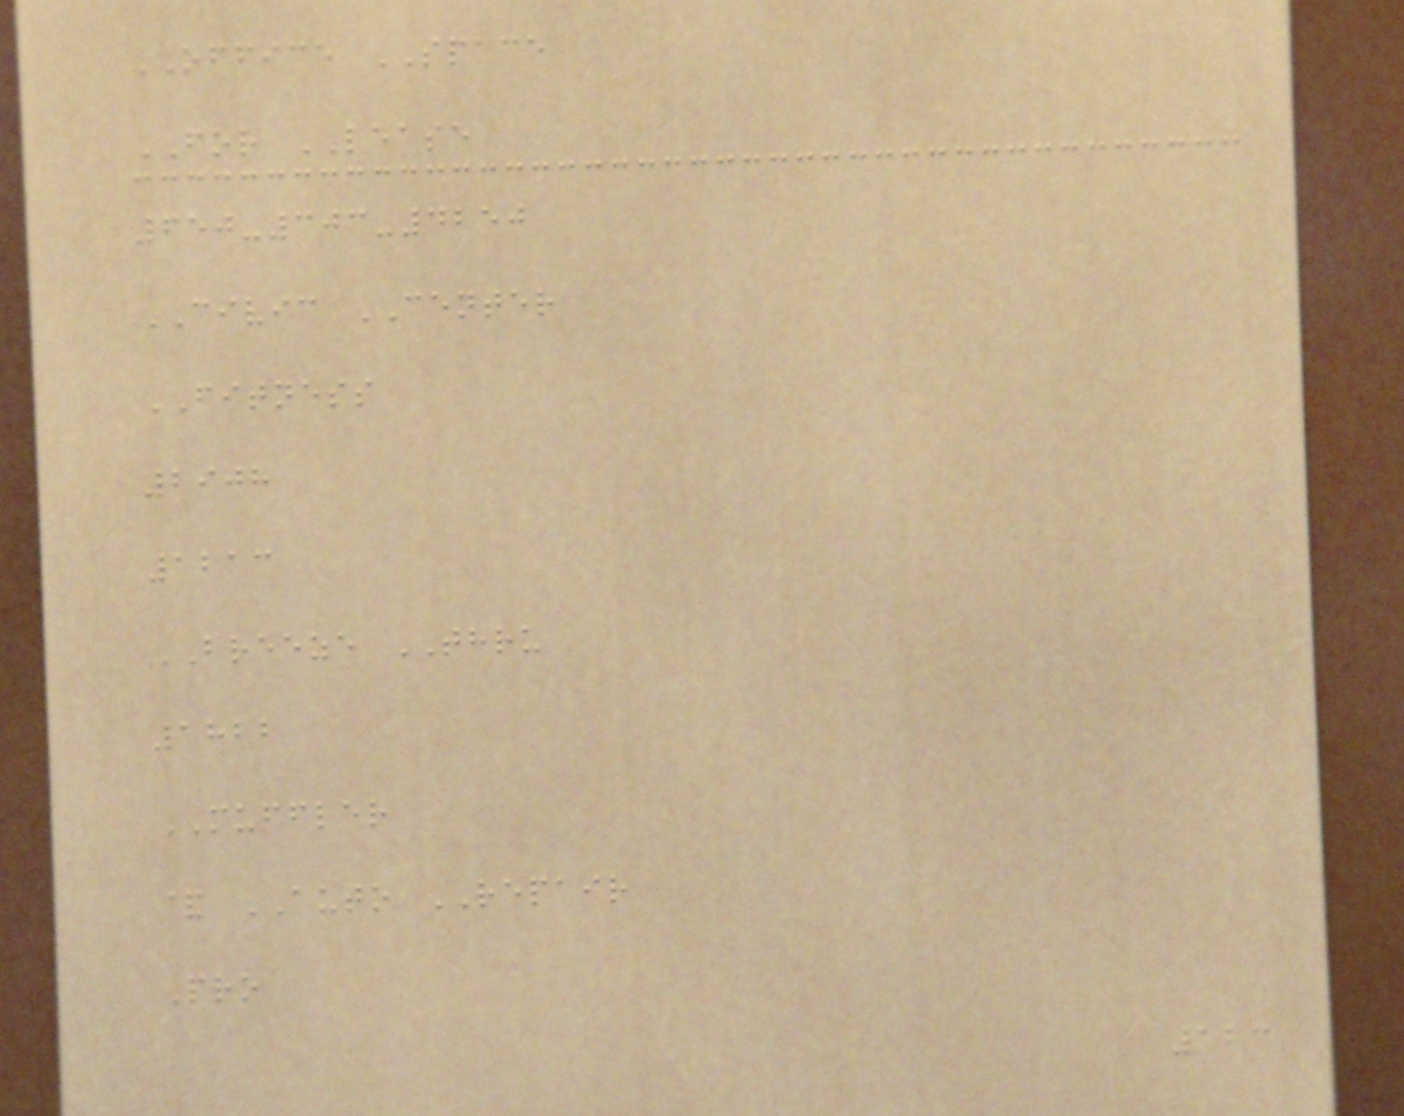OFFICE SPACE
FOR LEASE
650-303-4250
CIVIC CENTER
FITNESS
2908
1213
BREEZE THRU
1822
MUFFLER
& AUTO REPAIR
Pro
123
